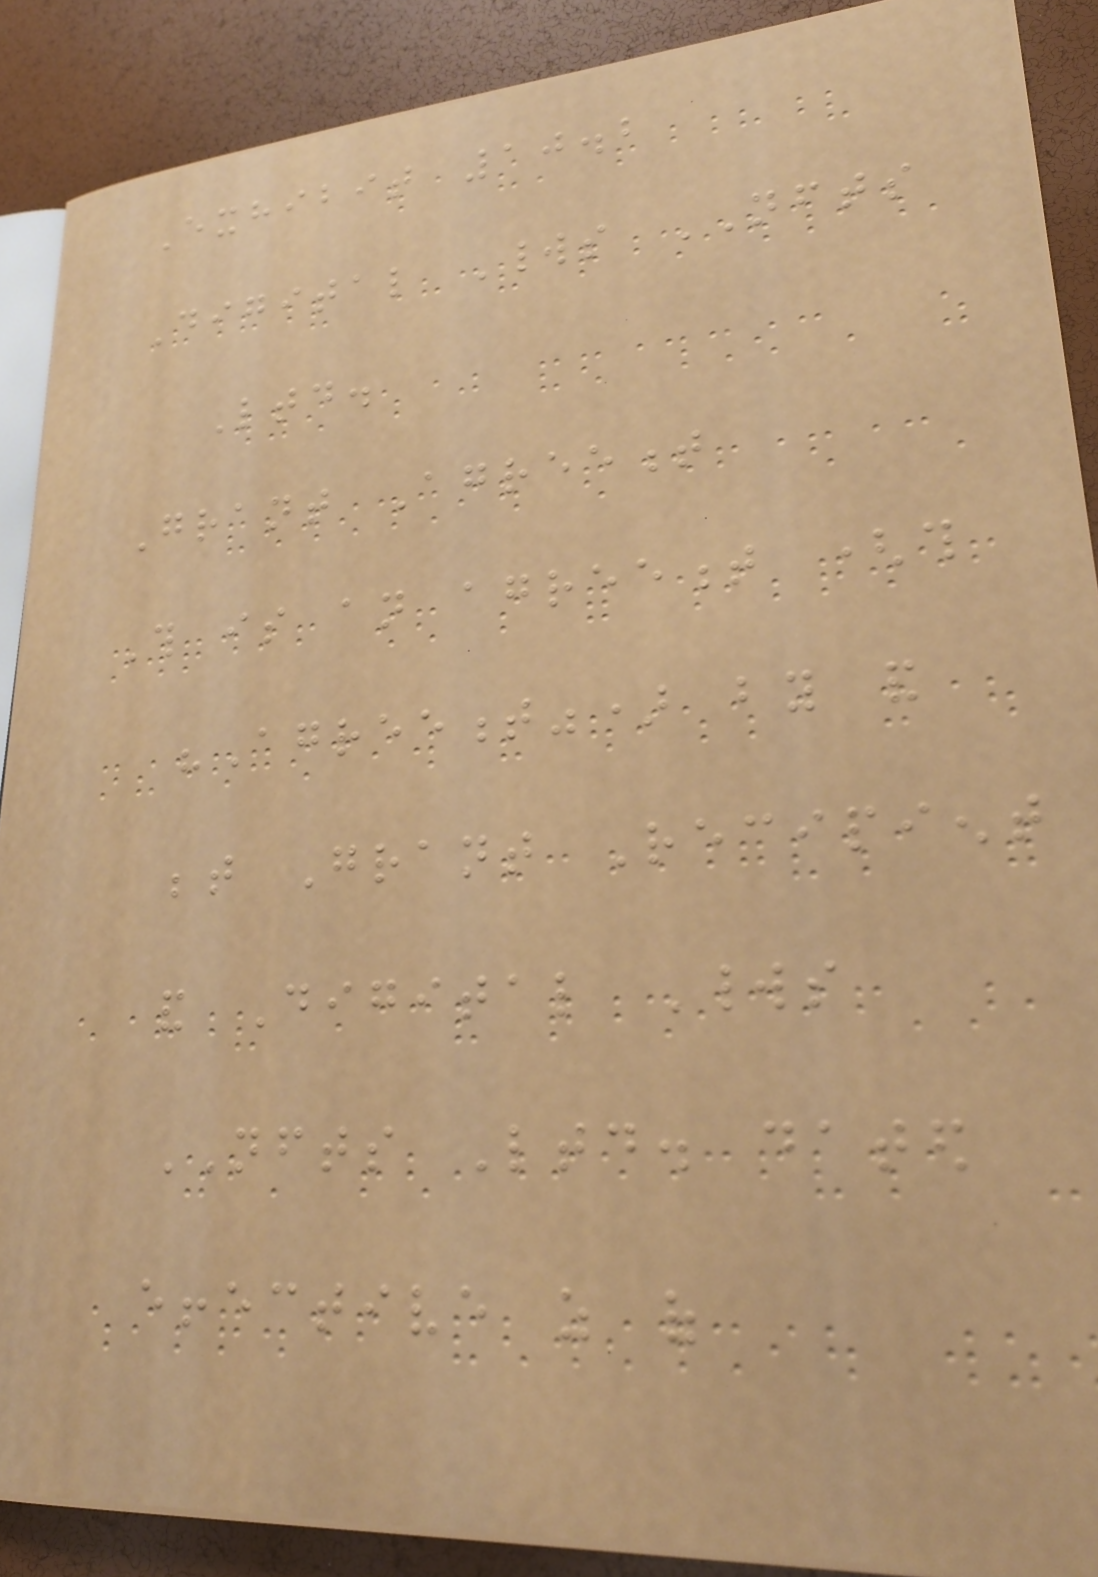Exhibit 10.2
Digital Worlds NFTS
Ltd.
Grant Agreement
This is an agreement (this
"Agreement") by and
between Grant Recipient
and Digital Worlds
NFTS Ltd. dated
effective as of
